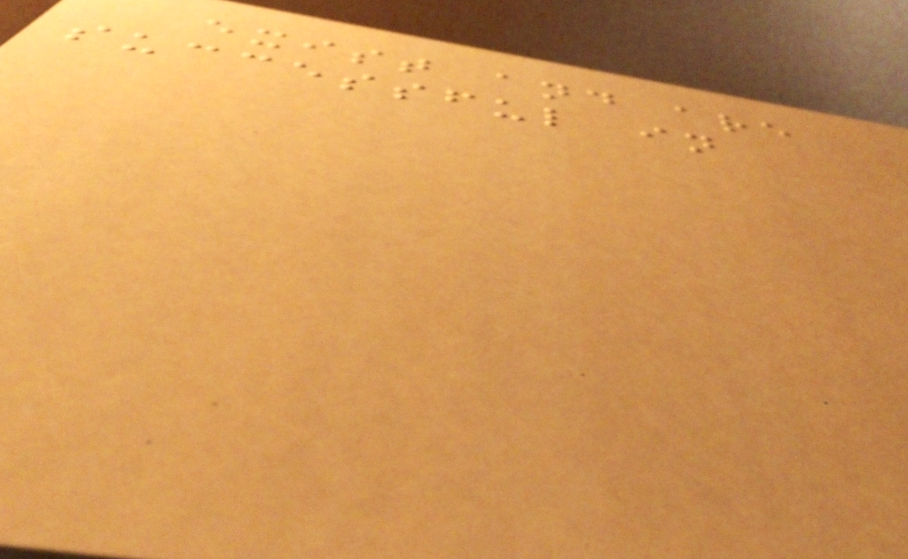exist and are
successful in
